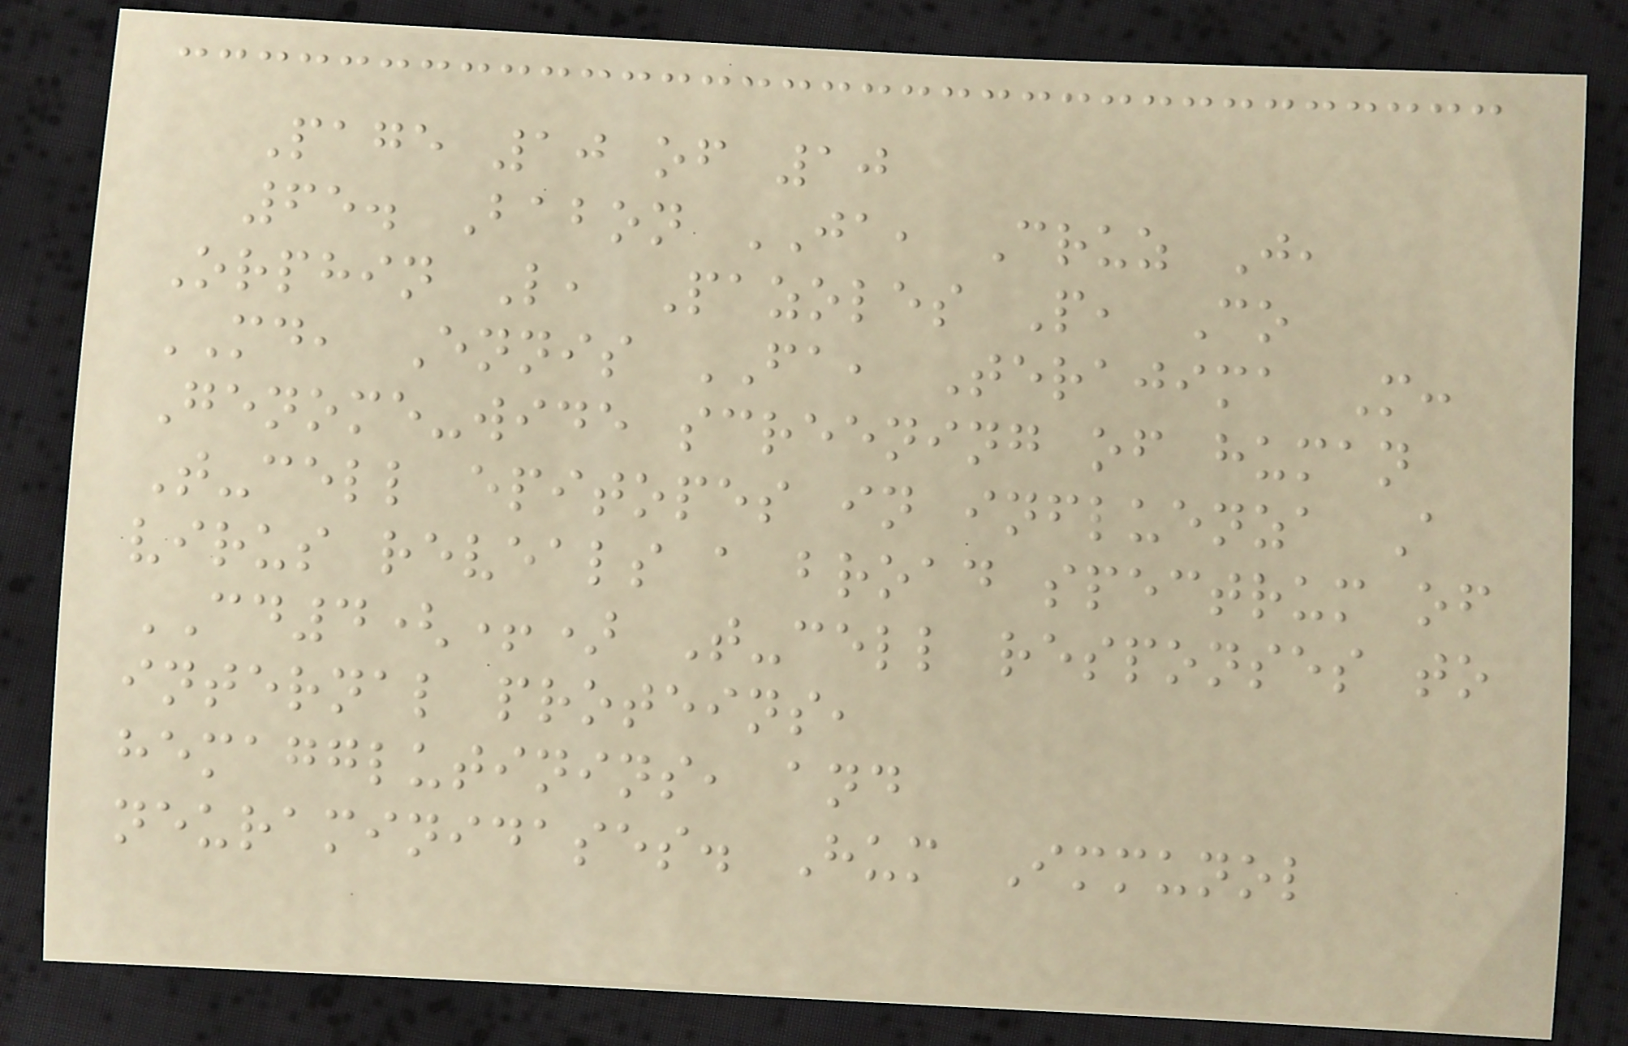Page 10 of 10
65. Babon JA, Cruz J,
Orphin L, Pazoles P, Co
MD, Ennis FA, Terajima M:
Genome-wide screening of human
T-cell epitopes in influenza A
virus reveals a broad spectrum of
CD4(+) T-cell responses to
internal proteins,
hemagglutinins, and
neuraminidases. Hum Immunol
